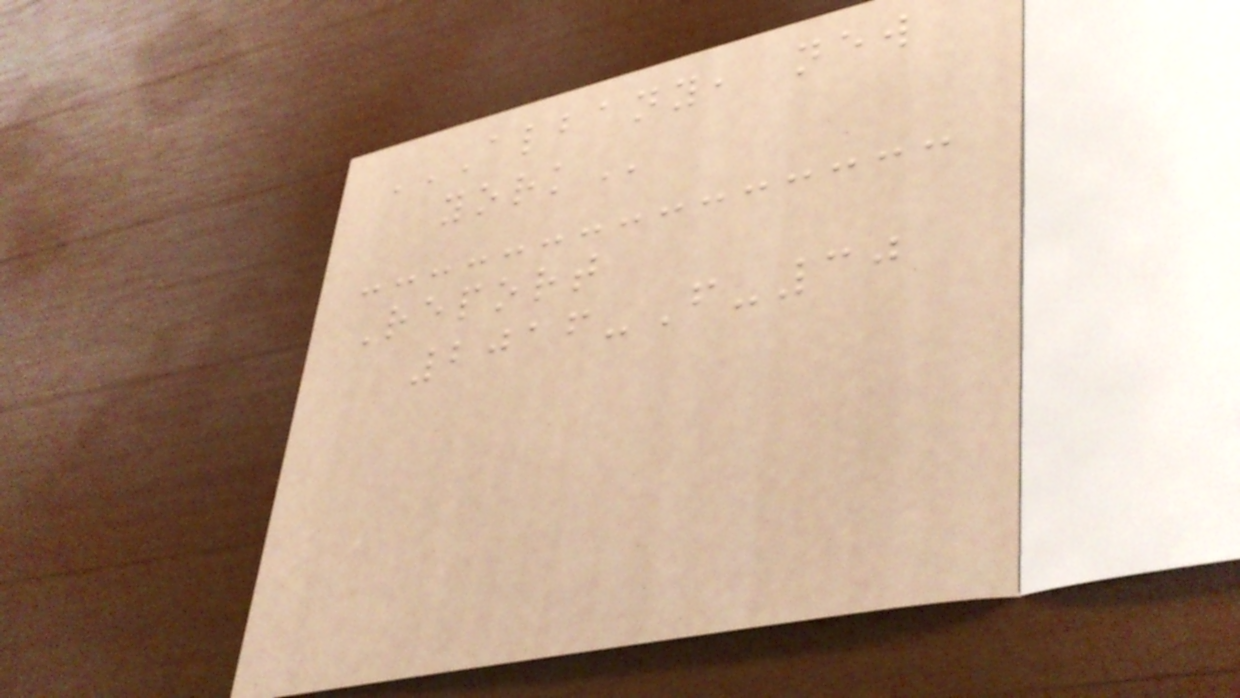ALBANY, NEW
YORK
Report
2016-F-30
